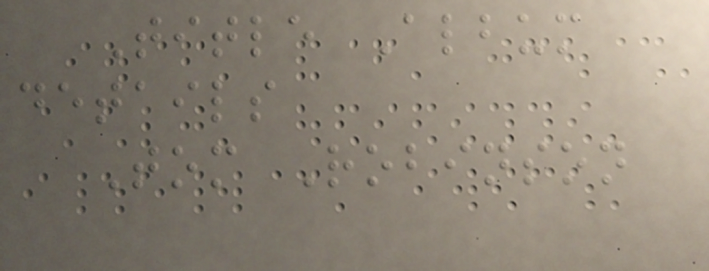Title Album
details
Tom Robinson
